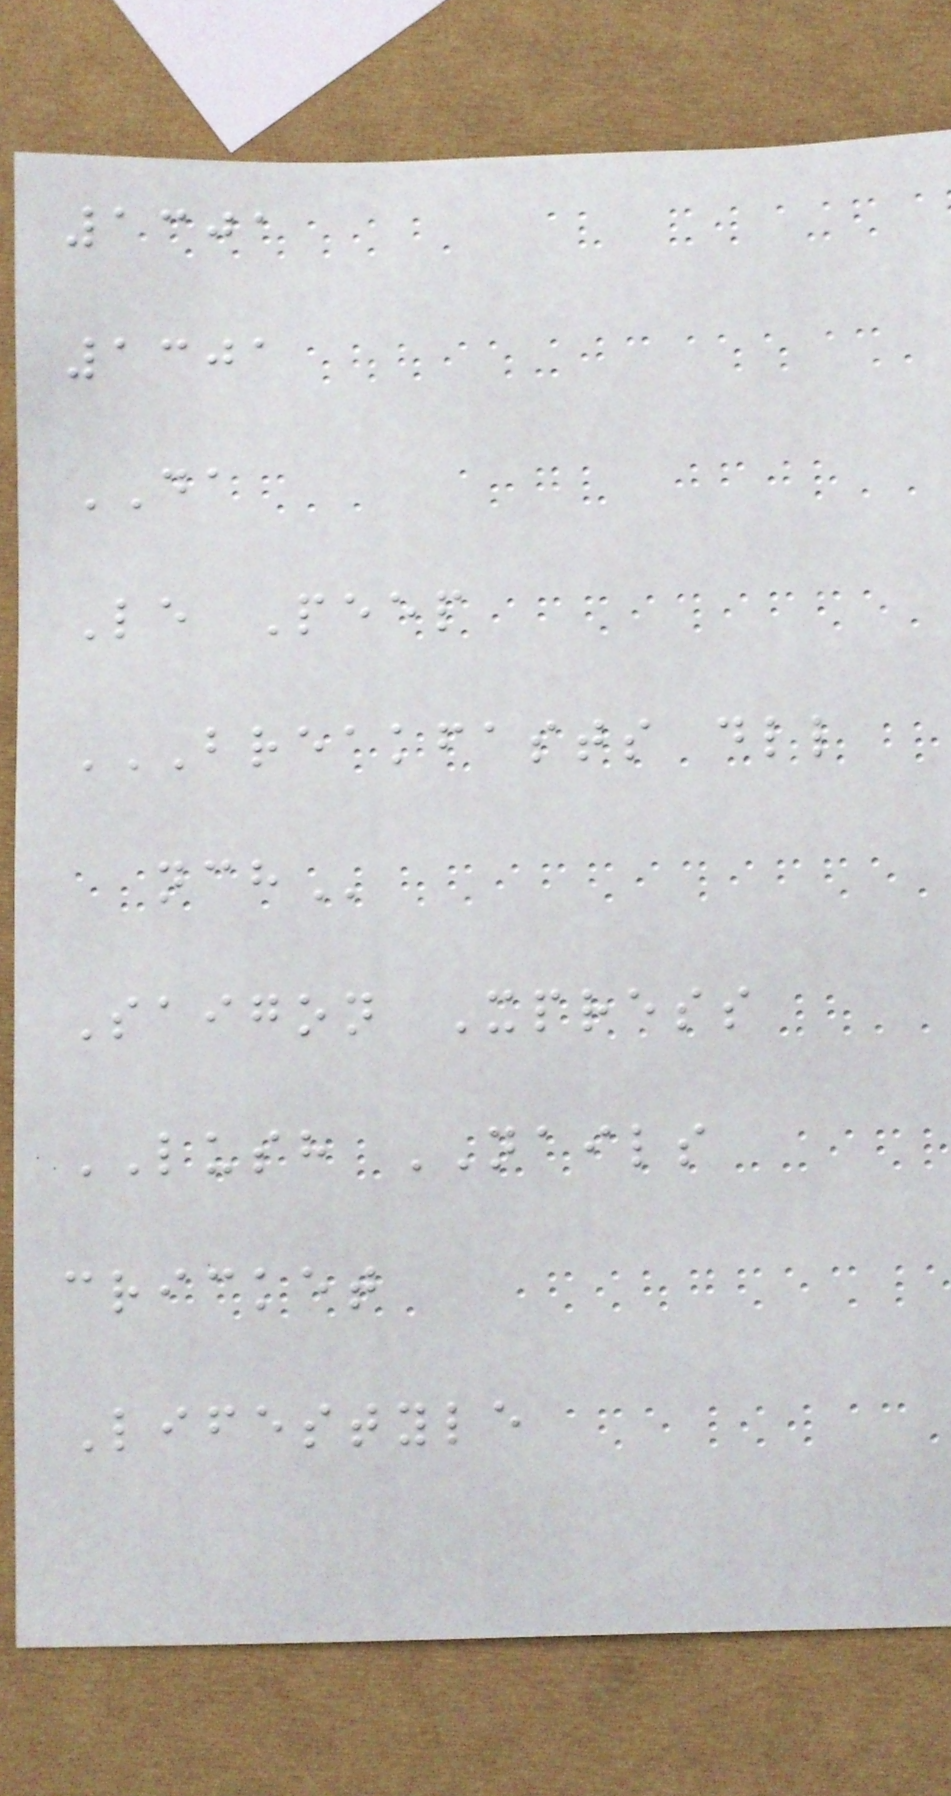1301
1301
DA
Le Peep
BREAKFASTS DLL
NCH
Saigon Xpress
LUSH NAILS
cricket
Lifestyle
